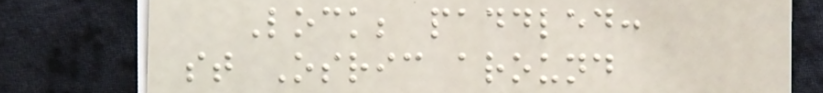Lock; paddled:
st Osric around
